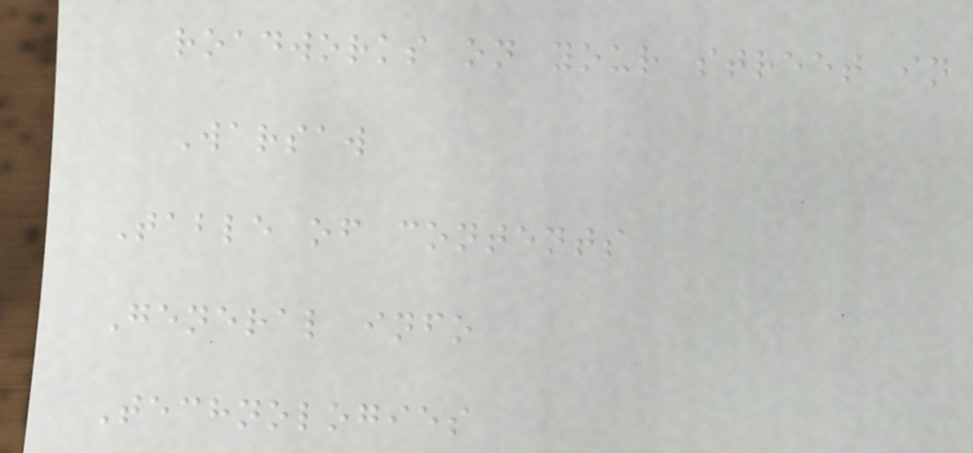roadworks on your street in
Warsaw
Table of contents
General info
Technologies
